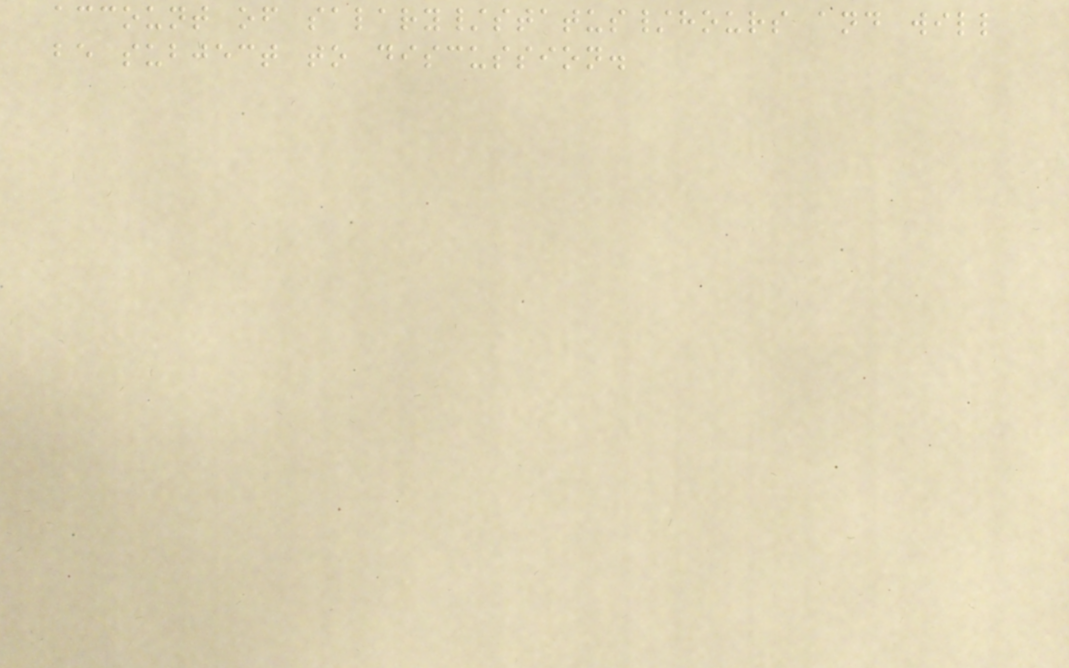account of salary/status/hours and will
be subject to discussion.
